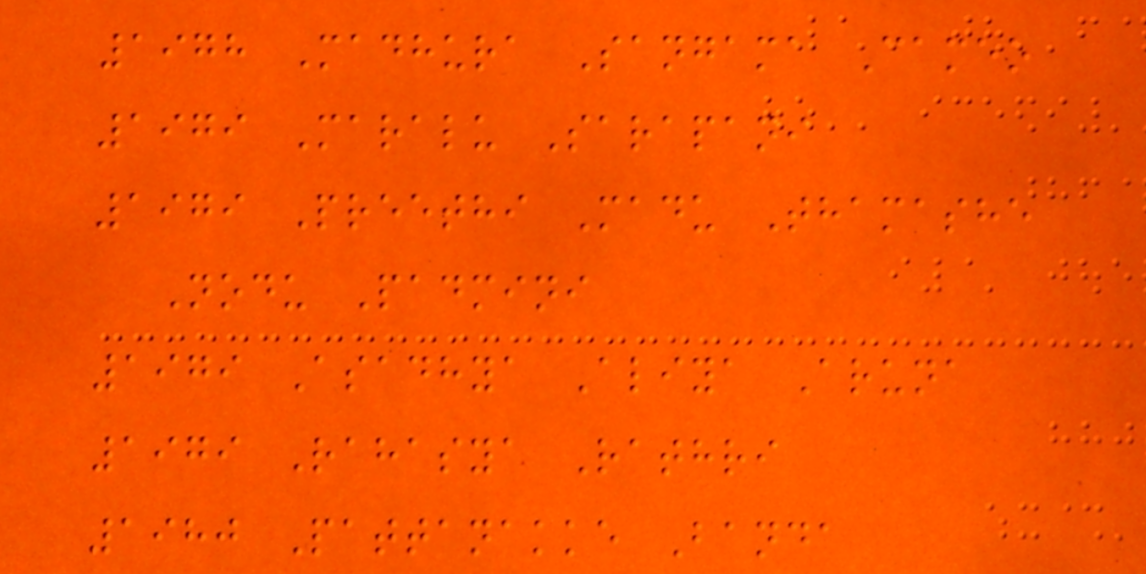1978 Madhura Sangama Cameo
1979 Maralu Sarapani
1979 Preethi Madu Thamashe
Nodu Padmini
1979 Asadhya Aliya Aruna
1979 Rahasya Rathri
1980 Pattanakke Banda
